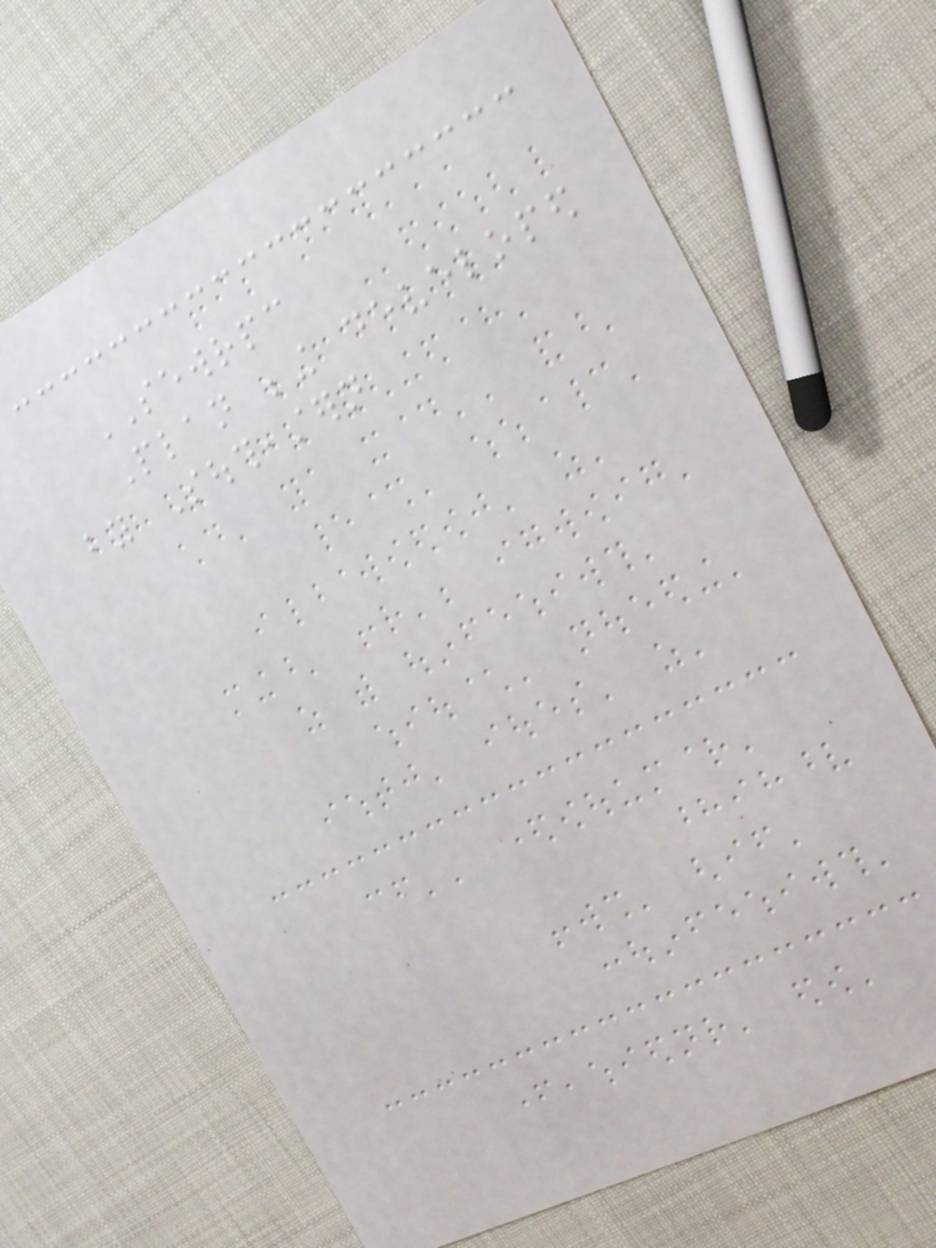SEWRPC
Plan being developed
by Southeastern
